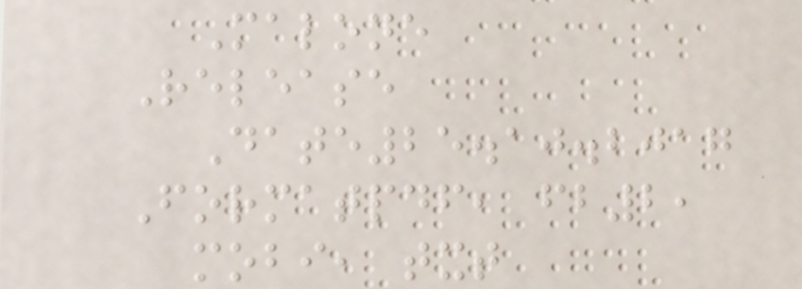Malone
Release
Date25.10.2017
Formatpdf, fb2,
mobi, txt
